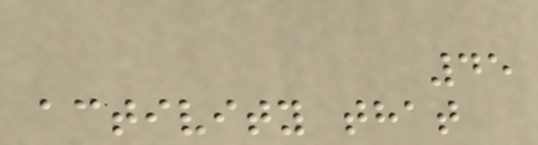45
activity that
